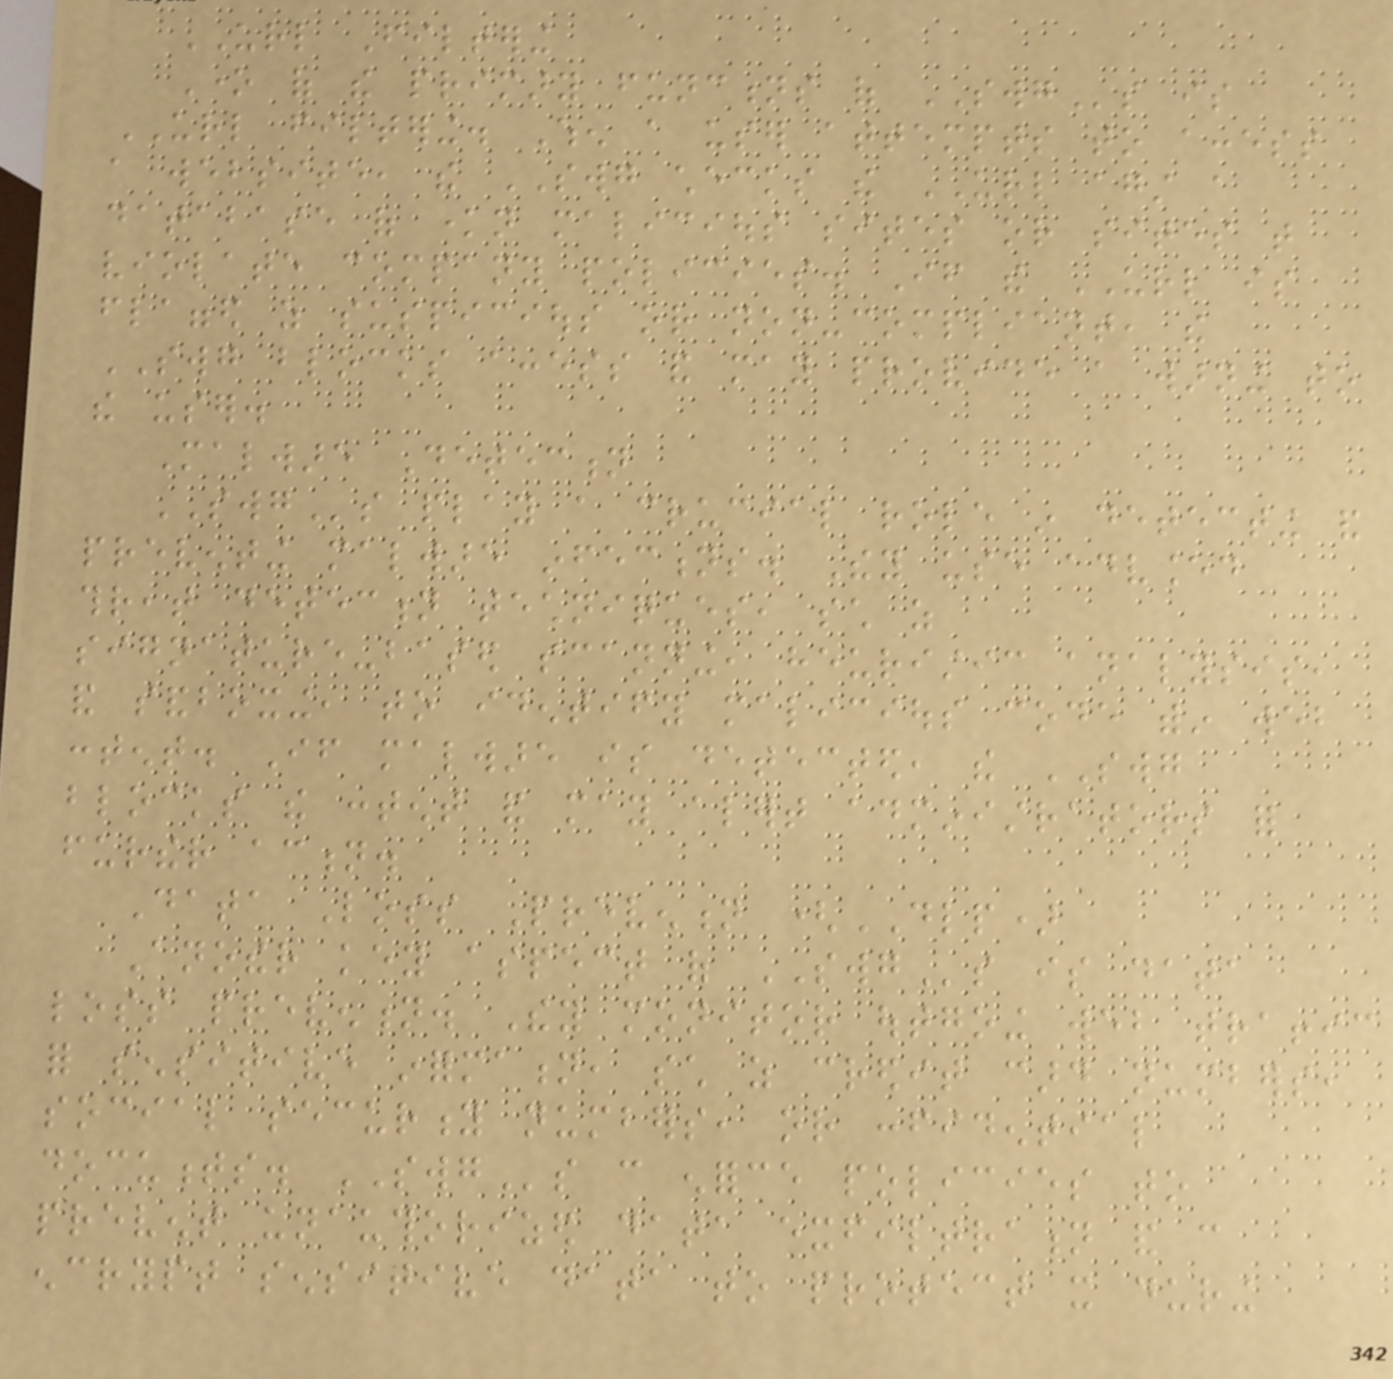URL Filtering
One of the primary functions of SWGs is
URL filtering. When a user attempts to access
a website, the SWG checks the URL against a
database of known malicious sites or sites that
violate company policies. If the URL is
flagged as suspicious or non-compliant, the
SWG blocks access and may provide a warning to
the user.
Malware Detection
SWGs play a crucial role in detecting and
preventing malware infections. They use advanced
threat detection techniques, such as
signature-based scanning, heuristic analysis,
and sandboxing, to identify malicious code within web
content. If malware is detected, the SWG
blocks the content and may alert administrators for
further action.
Data Loss Prevention (DLP)
Another key aspect of SWGs is data
loss prevention. They monitor outgoing web traffic
for sensitive information, such as credit card numbers,
social security numbers, or confidential
documents. SWGs can enforce policies to
prevent unauthorized data exfiltration and can
encrypt sensitive data to protect it during
